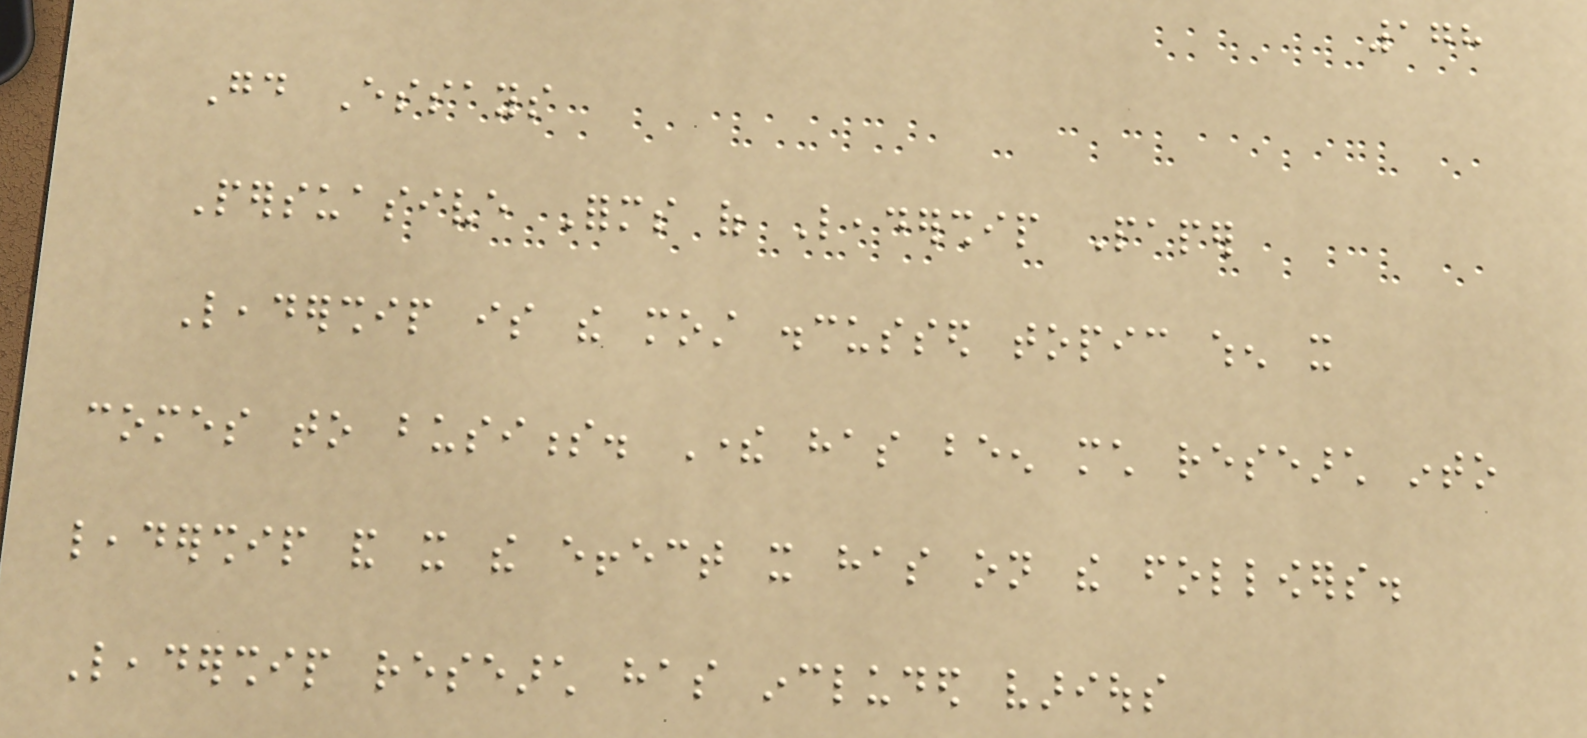178
Good Essays
Persuasive Forms of Leadership Paper
Leadership is the most discussed topic when it
comes to business. There has been much research into
leadership and it the effect it has on the followers.
Leadership research has included various
